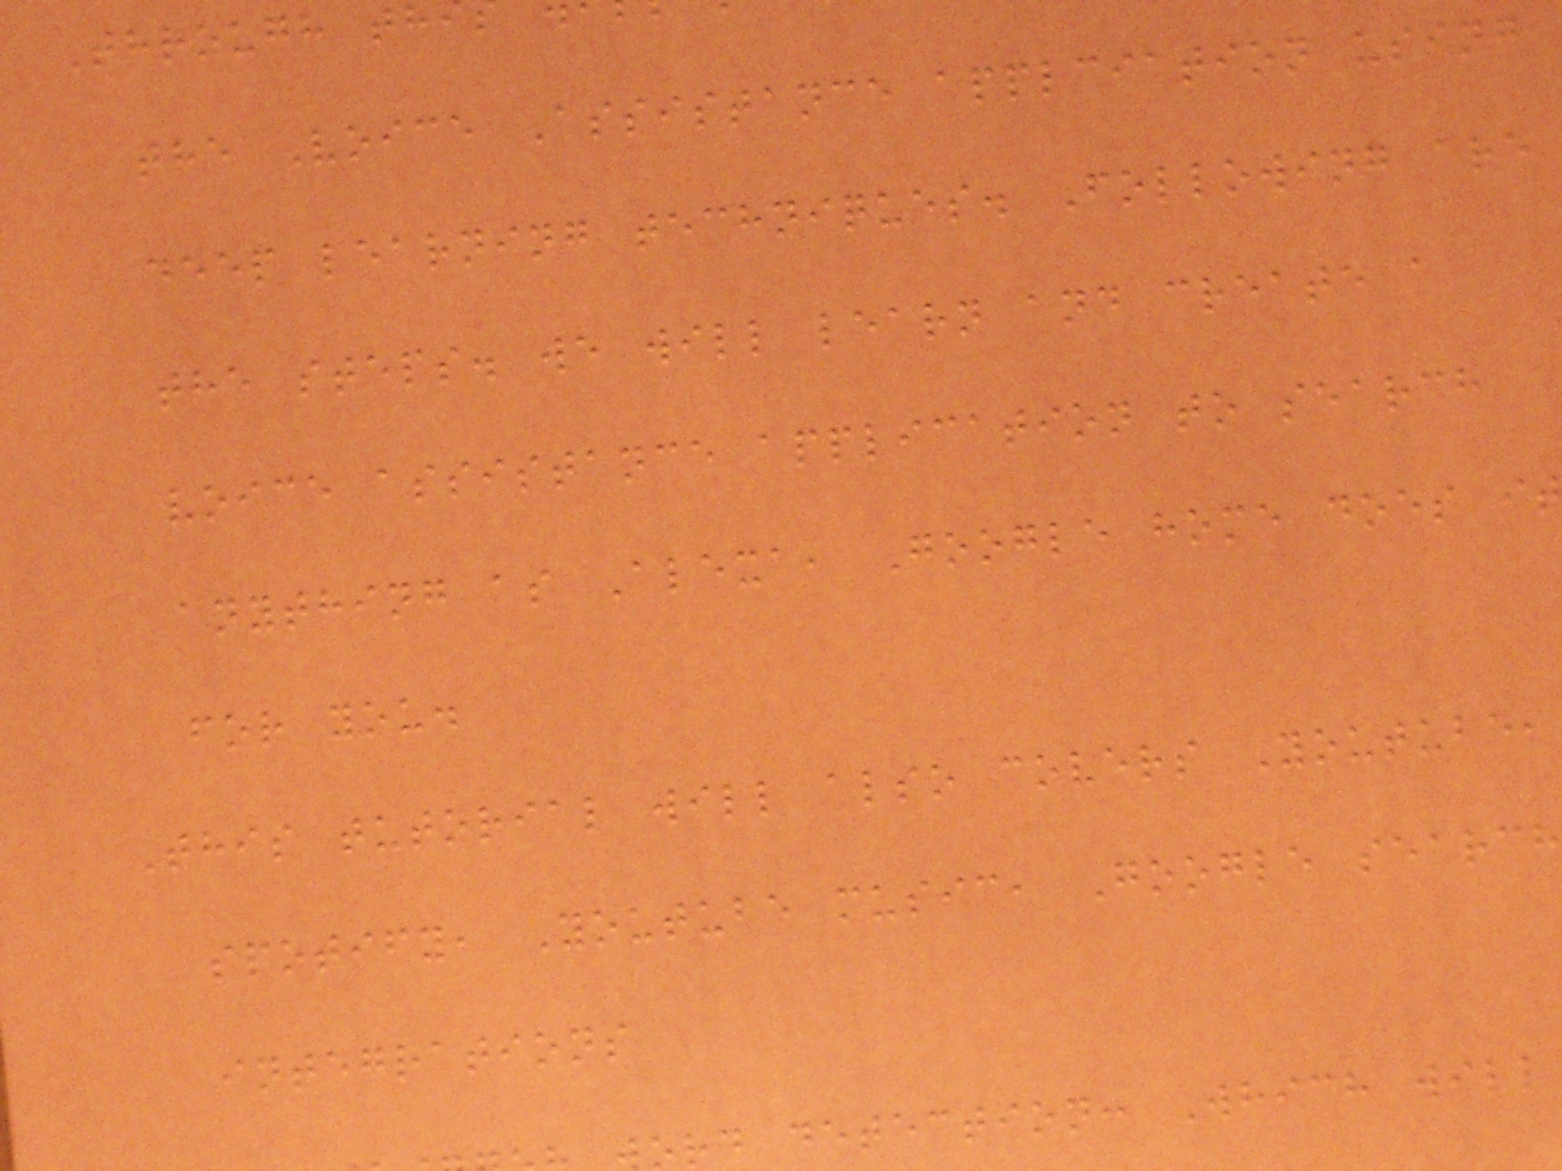Through th
the Voice Assistance applciation using
deep learning techniques. Following are
the steps. we will learn and create a
voice assistance application to search
anything as Alexa, Google home does it
for you.
This tutorial will also covers Youtube,
spotify, Youtube music, Google search
integrations
rd detection: Which will
